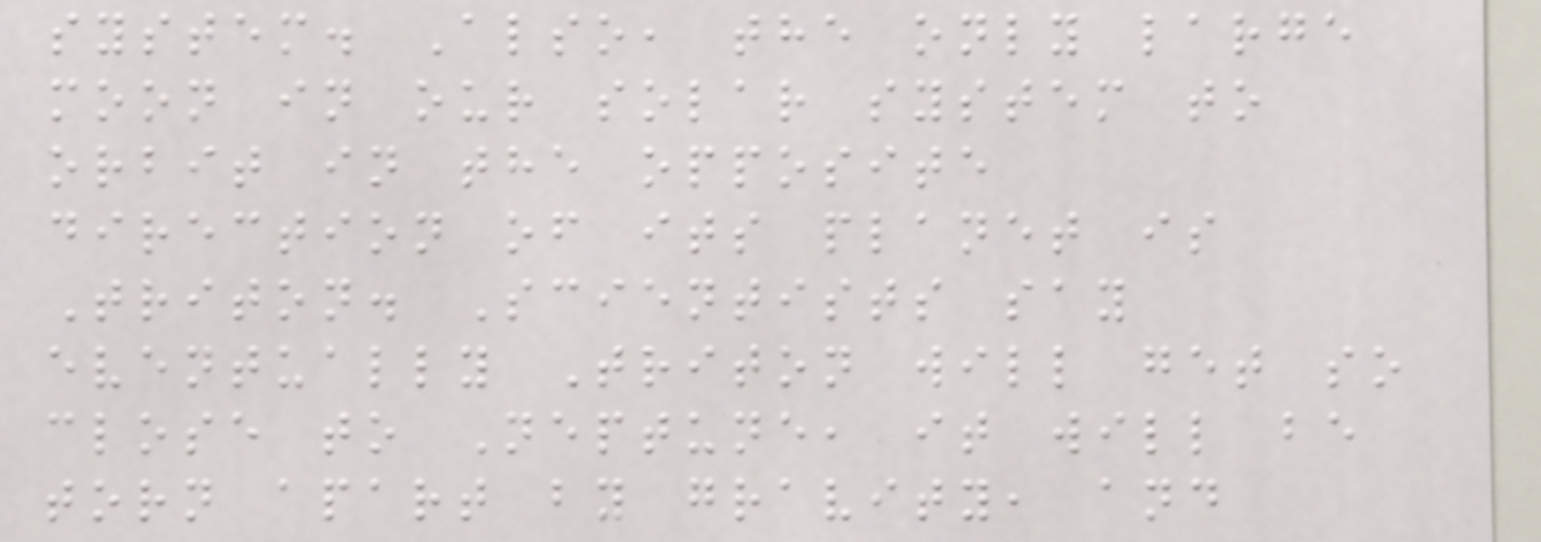system. Also, the only large
moon in our solar system to
orbit in the opposite
direction of its planet is
Triton. Scientists say
eventually Triton will get so
close to Neptune, it will be
torn apart by gravity, and
